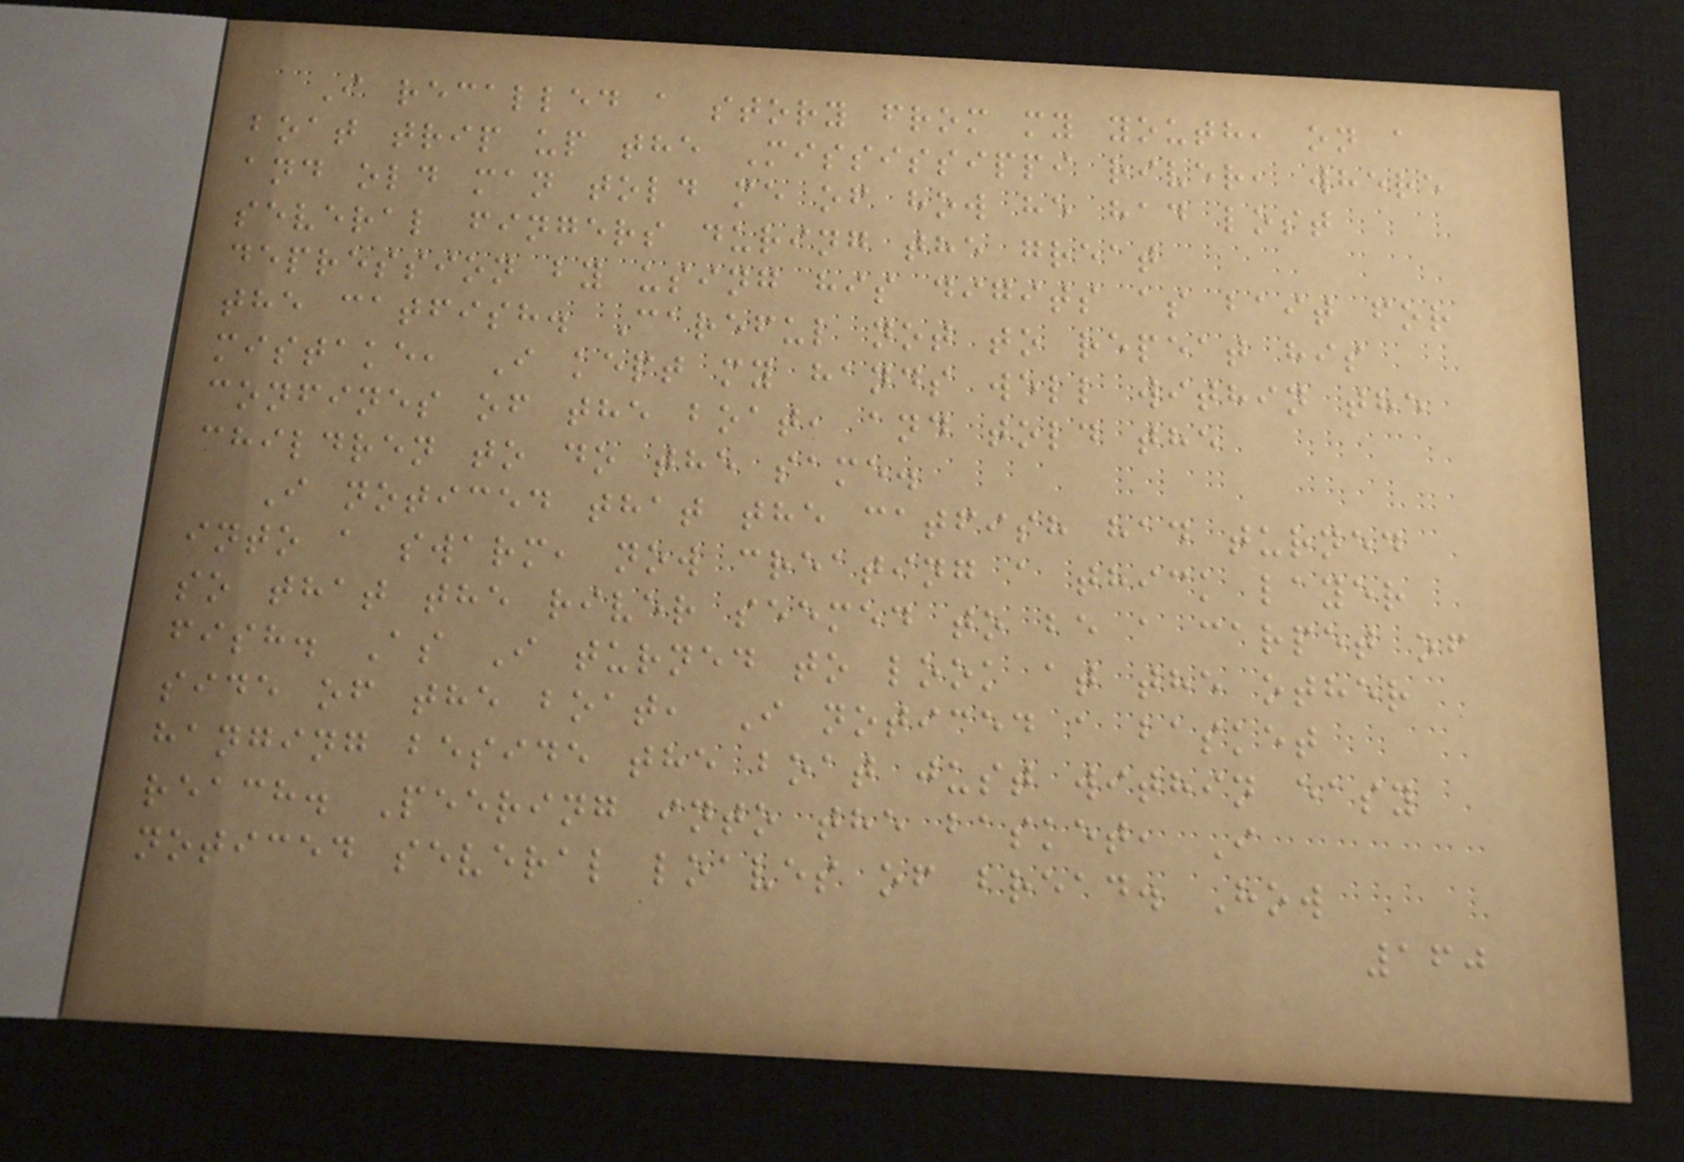I recalled a story from my youth, on a
boat trip up the Mississippi river, where
and old man told me of how he had lost
several fingers during the great
depression by using his digits as bait for
the catfish. Careful not to repeat his
mistake, I kept my hands well within the
confines of the boat, and told the
children to do the same.
I noticed that the catfish had turned
into a swarm, now creating a thick layer
so that the river seemed to be a carpet of
fish. As I turned to look at the other
side of the boat, I noticed a basket
hanging beside the boat just within easy
reach. Peering into the basket, I
noticed several loaves of bread. How
160
